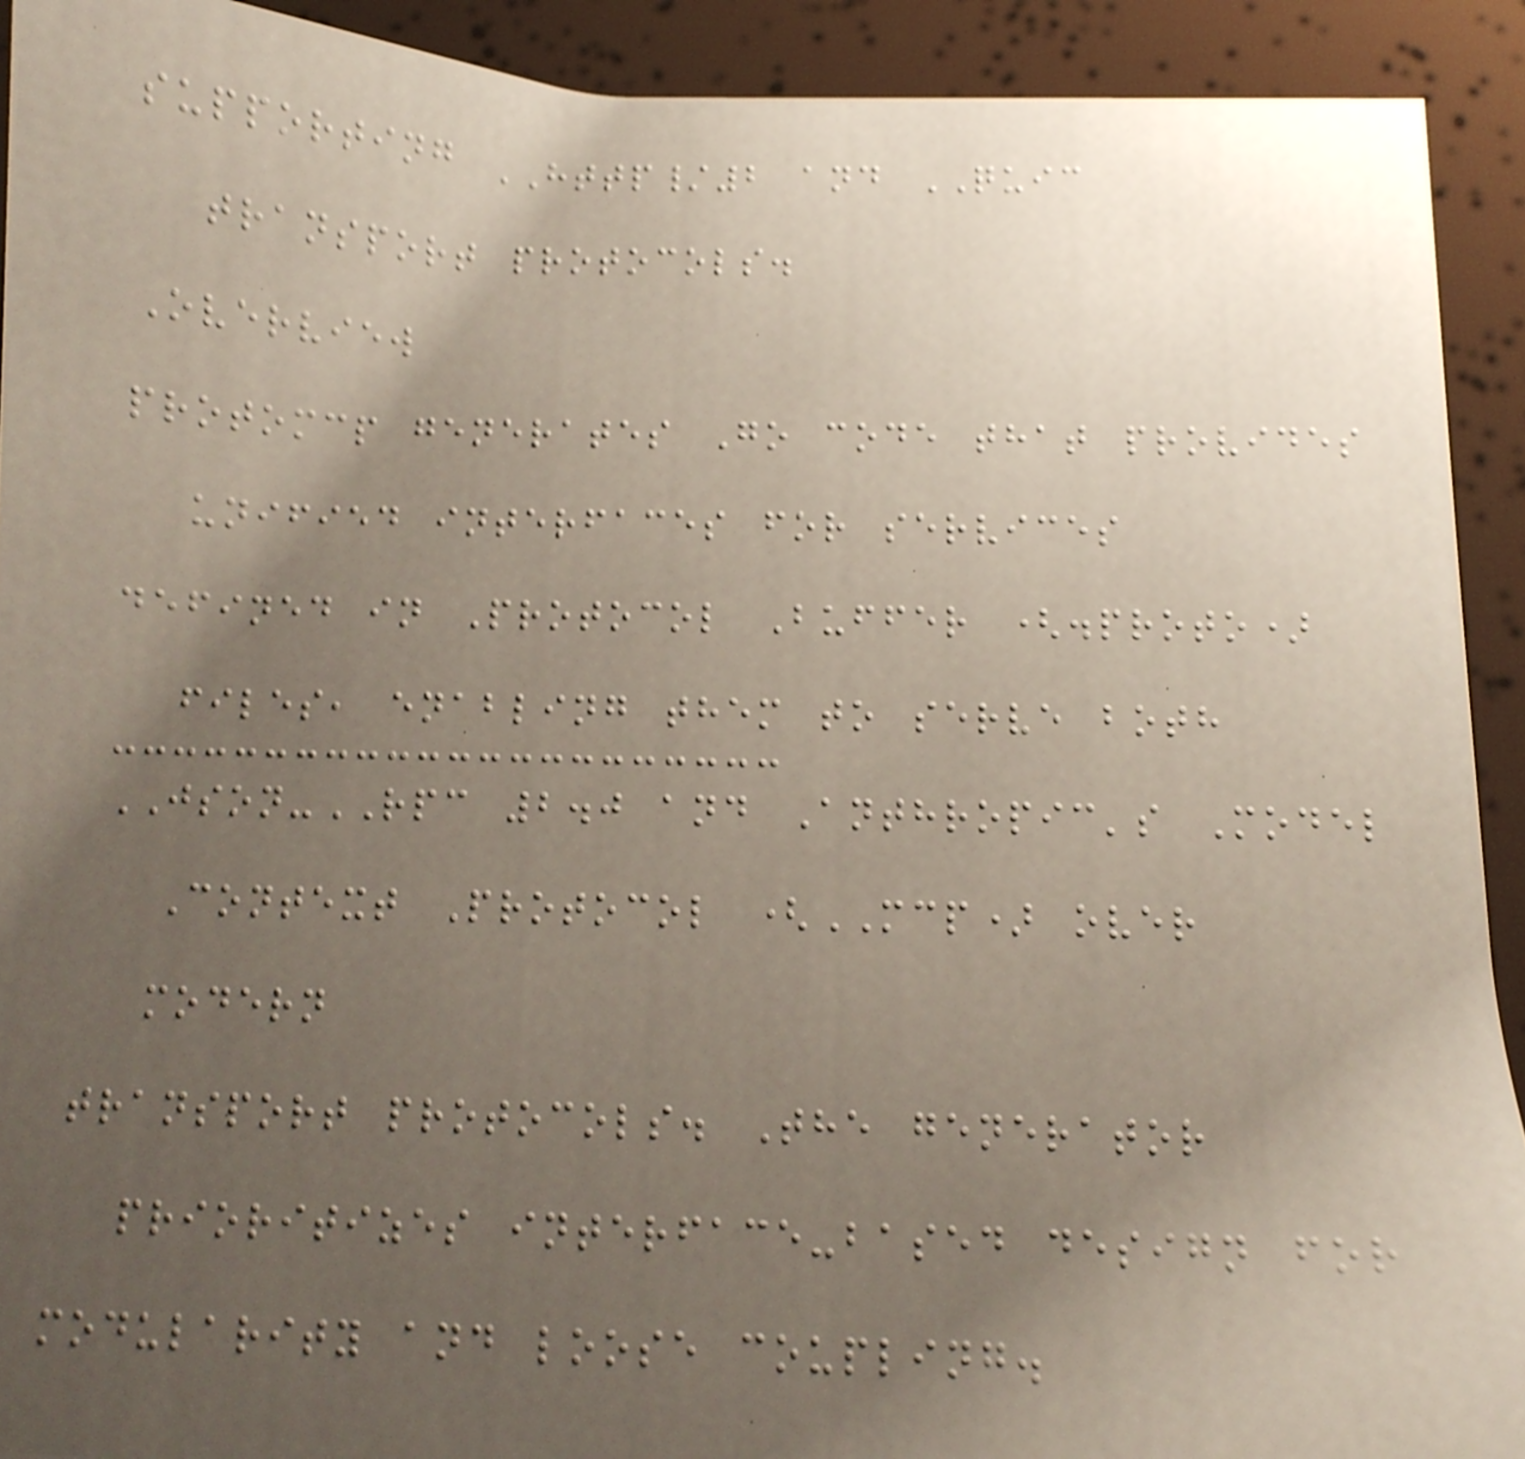supporting HTTP/2 and QUIC
transport protocols.
Overview
protomcp generates Go code that provides
unified interfaces for services
defined in Protocol Buffer (.proto)
files, enabling them to serve both
JSON-RPC 2.0 and Anthropic's Model
Context Protocol (MCP) over
modern
transport protocols. The generator
prioritizes interface-based design for
modularity and loose coupling.
